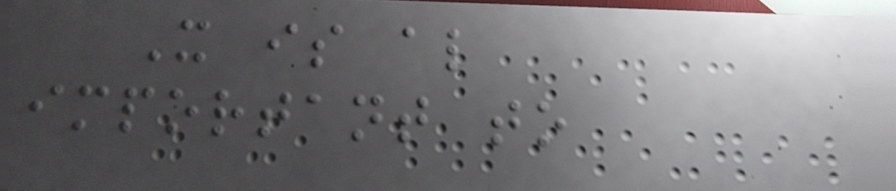It is also
important to
